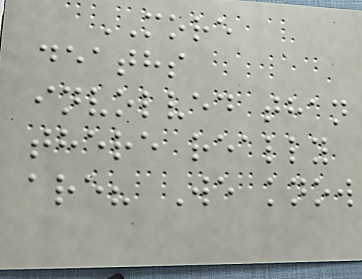MORE
deaths
involved than
there really
are? We know
